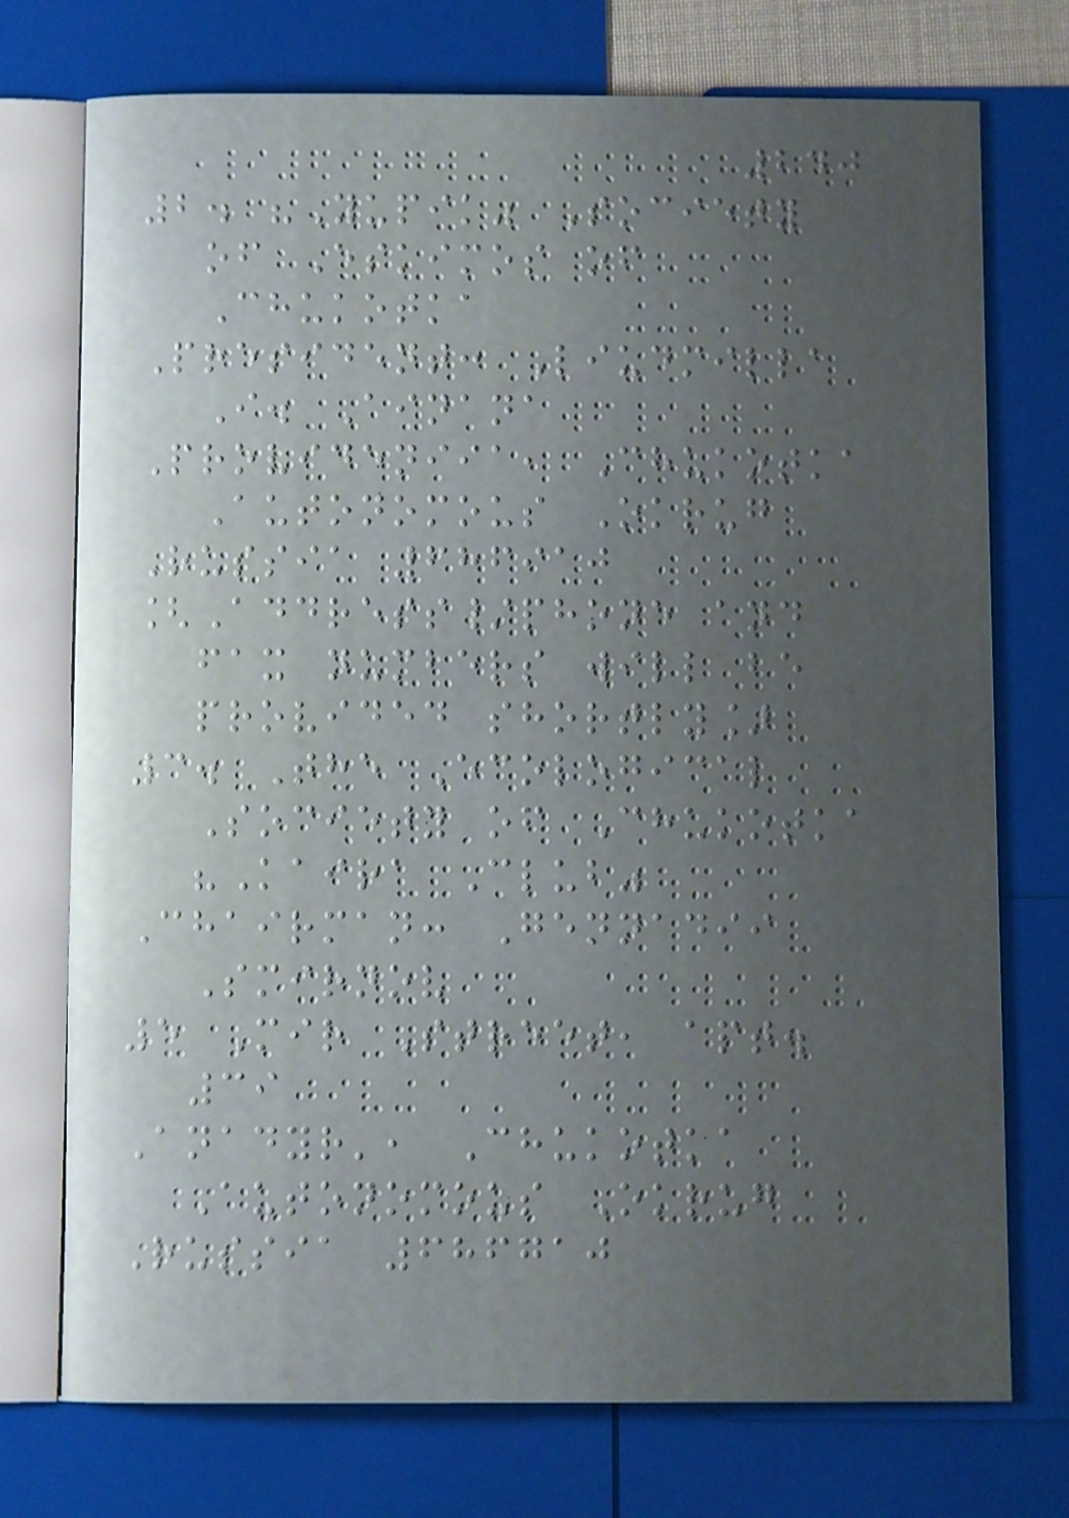240
2. "Yupik" Society
of Eskimos of
Chukotka
President: Liudmilla
I. Ainana
Provideniia, Chukotka
Autonomous Okrug
Russia 686910
[Address/phone and
fax numbers will be
provided shortly]
3. The Ecological
Society of Chukotka
"Kaira Club"
Chairman: Gennadii
Smirnov
5 Mir Street, apt.
39
Anadyr', Chukotka
Autonomous Okrug
Russia 686710
